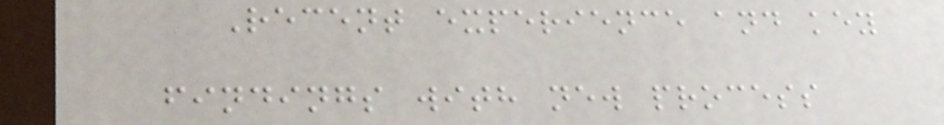Recent experience and key
findings with new process
